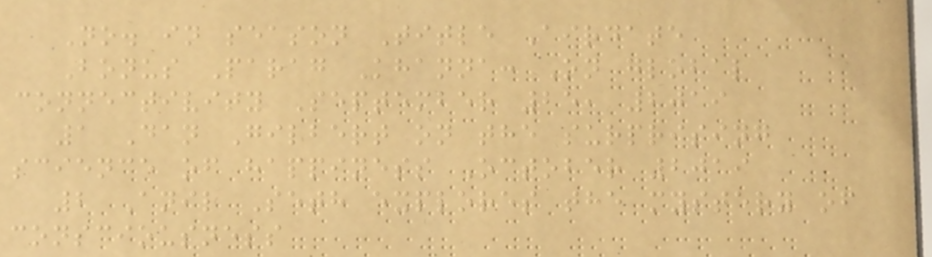No. in season Title Airdate
Bonus Parag Khanna: On global
connectivity September 25, 2019
1 Dan Gilbert on the surprising
science of happiness October 2019
2 Anil Seth explores the mystery of
consciousness
